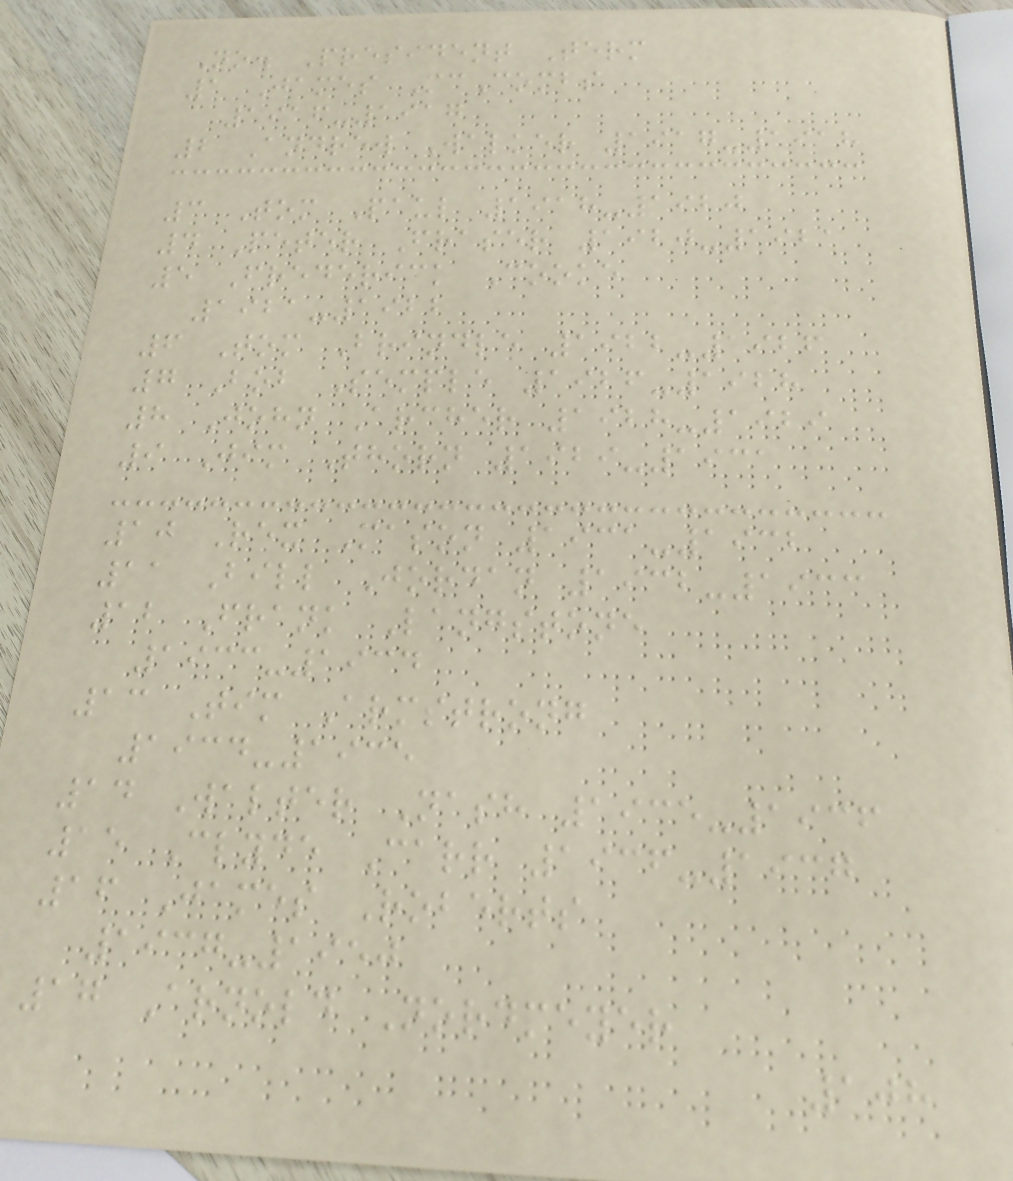No. President Term
1 James McCombs
1916-1917
2 Andrew Walker 1917-1918
3 Tom Paul 1918-1920
4 Peter Fraser 1920-1921
5 Frederick Cooke
1921-1922
6 Tom Brindle 1922-1926
7 Bob Semple 1926-1928
8 John Archer 1928-1929
9 Jim Thorn 1929-1931
10 Rex Mason 1931-1932
11 Bill Jordan 1932-1933
12 Frank Langstone
1933-1934
13 Tim Armstrong
1934-1935
14 Walter Nash 1935-1936
15 Clyde Carr 1936-1937
16 James Roberts
1937-1950
17 Arnold Nordmeyer
108
